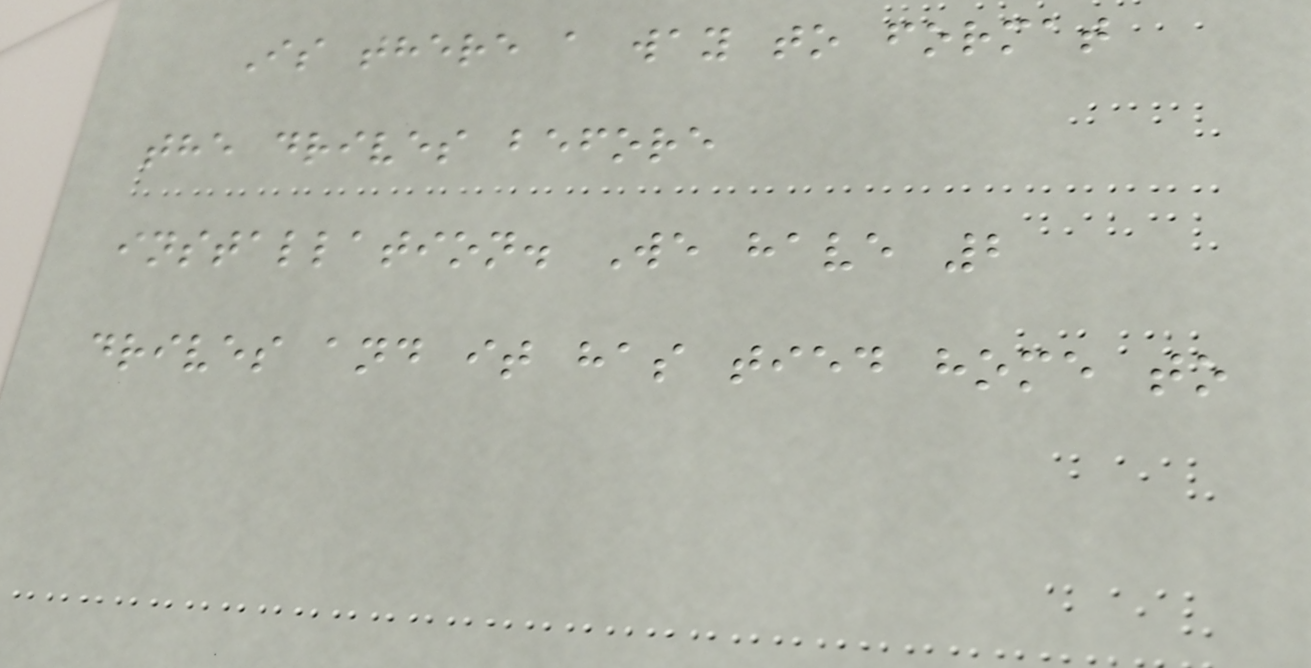Is there a way to format
the drives before
installation. We have 2
drives and it has tied home to
